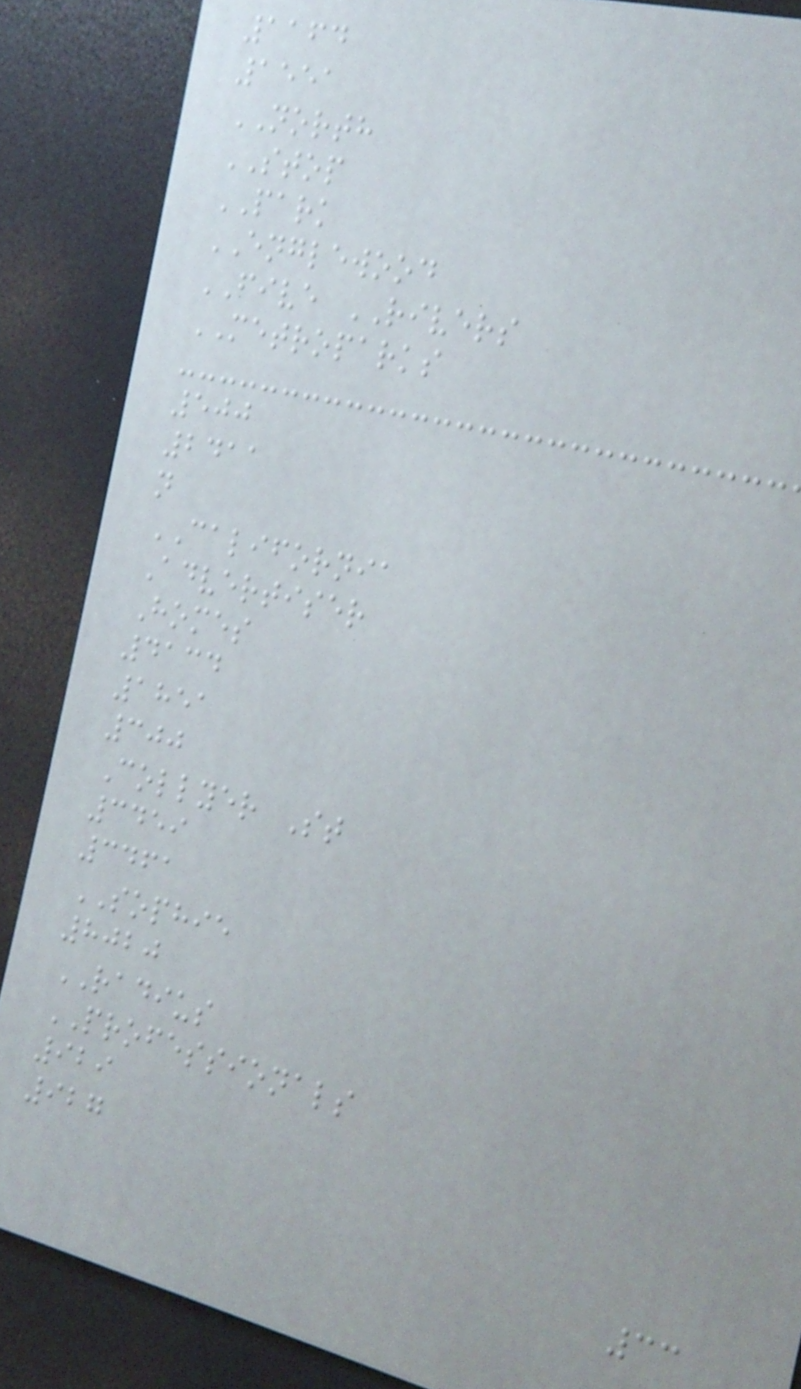1164
1551
NORTH
STOP
PARK
ENGLEWOOD
FIVE RIVERS
METROPARKS
500
2411
n
CALIFORNIA
Advertiser
Homes
4134
1851
300
Collyer St
3459
3461
SOPHIE
8020
RADIUS
PROFESSIONALS
929
927
33
